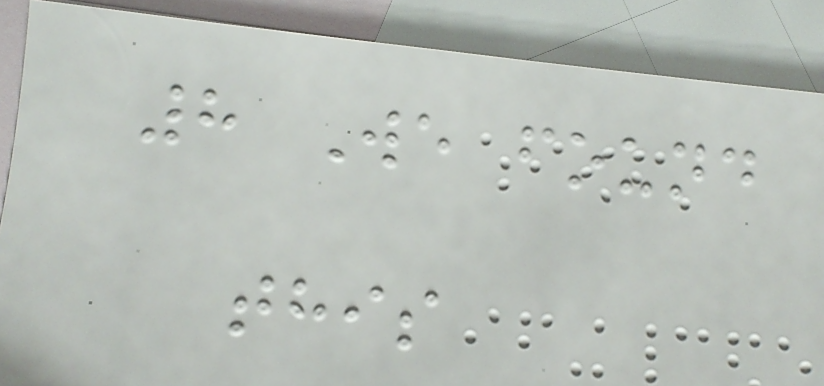8 We found
this
